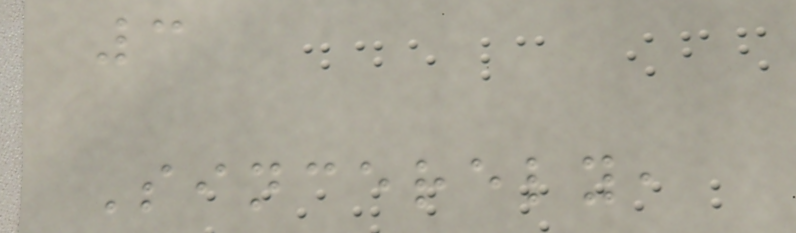3
Sincerely,
